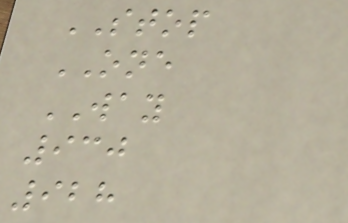STOP
ONE
WAY
930
928
